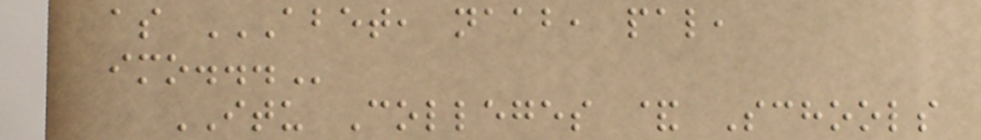as ABET, NAAB, PAL,
IMO...
ITU Colleges & Schools
